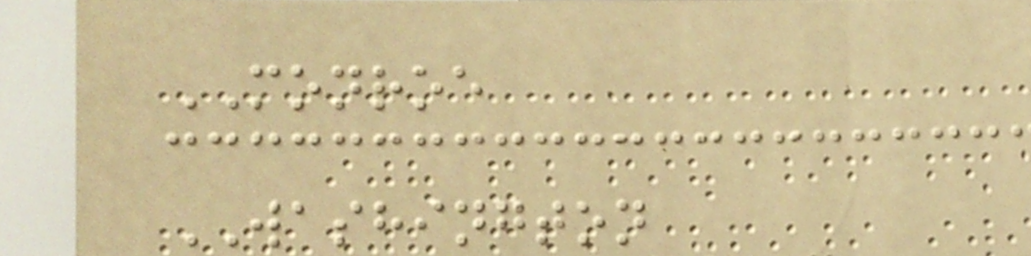MONROE
WASHINGTON
